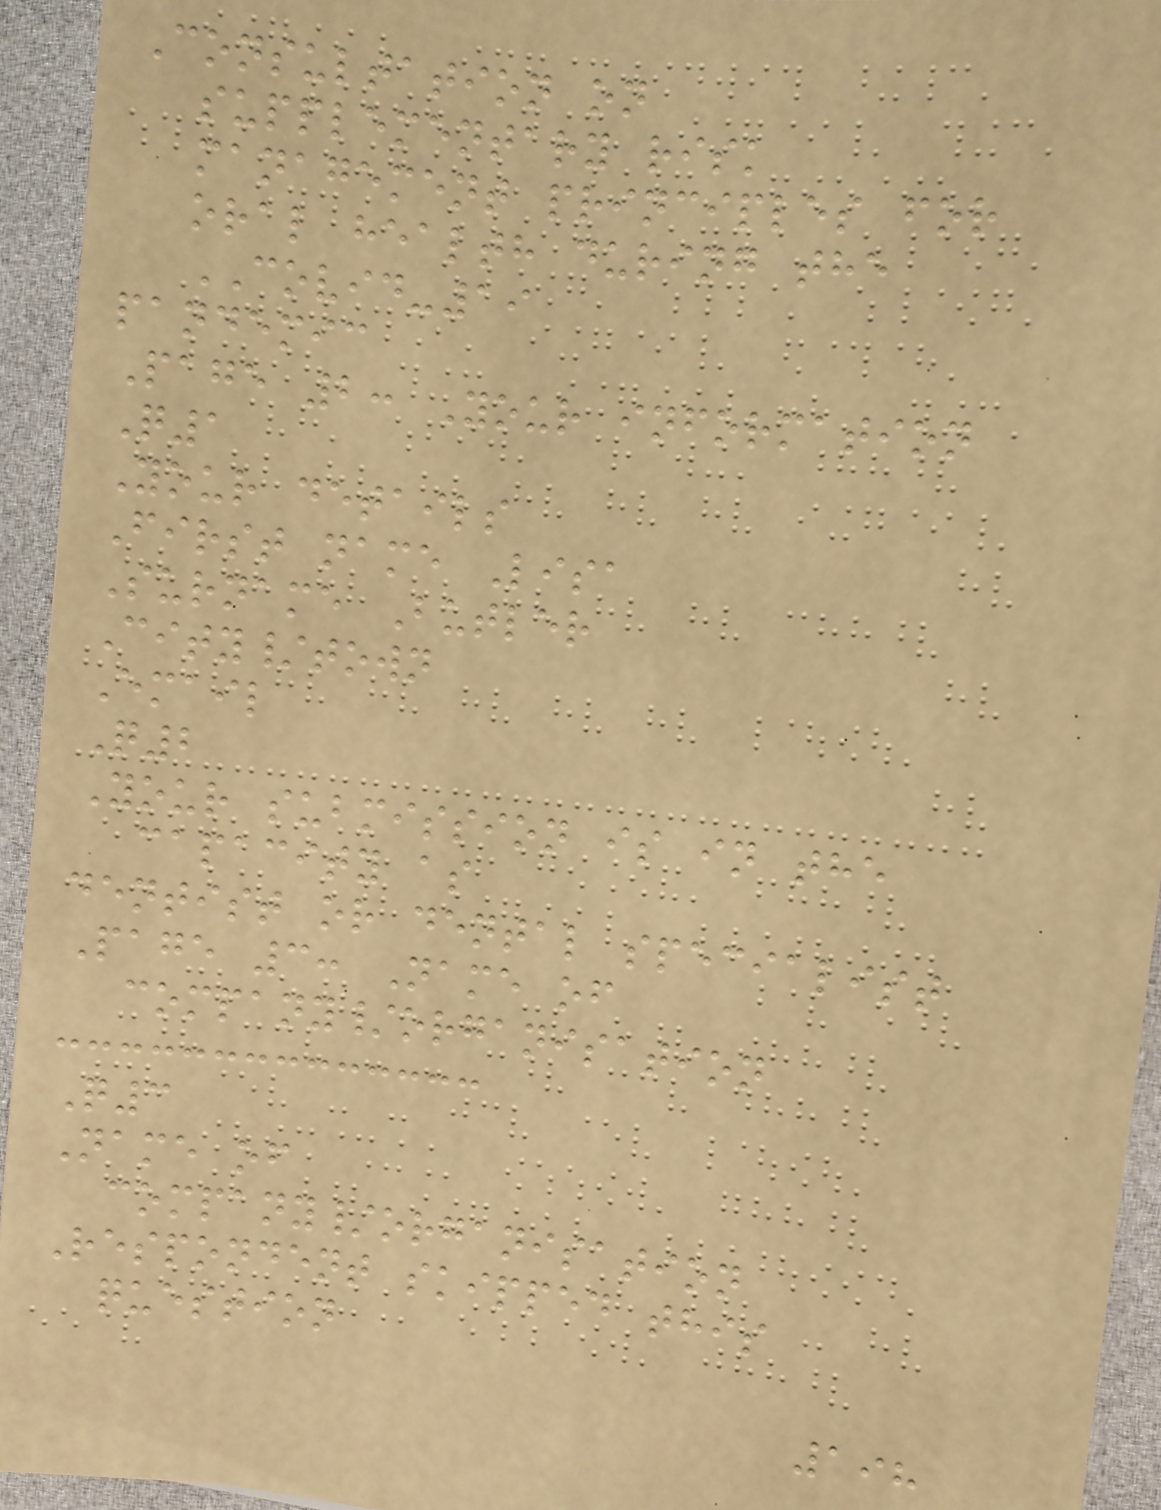Consultation on
supplementary risk
management principles for
oral health during the
COVID-19
pandemic
Page 2: Your information
Q1
Your details
First name Lisa
Surname Butler
City/town
Email
Q2
Your submission is in the
capacity as
dentist or dental specialist
Page 3: Name of
company/organisation
Q3
Name of
company/organisation
Respondent skipped this
question
198
